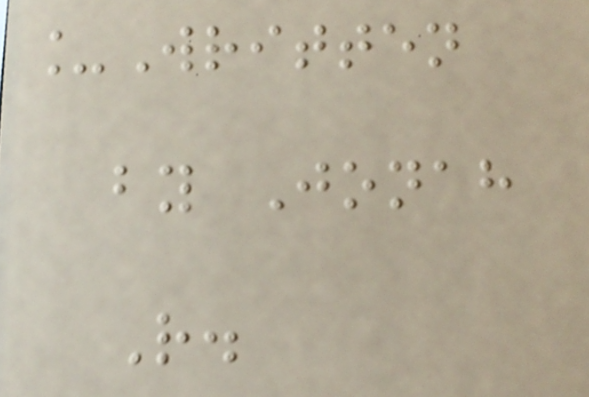_Written
by Jonah
R.
